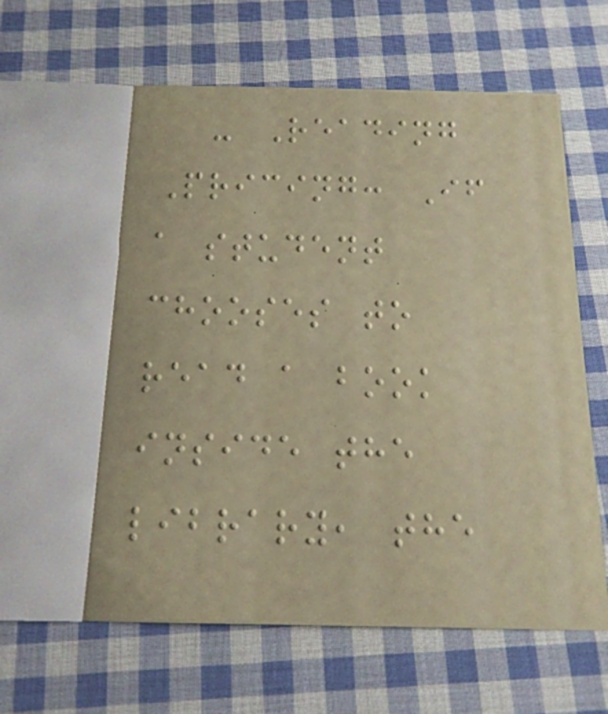- Reading
Pricing: If
a student
chooses to
read a book
inside the
library, the
